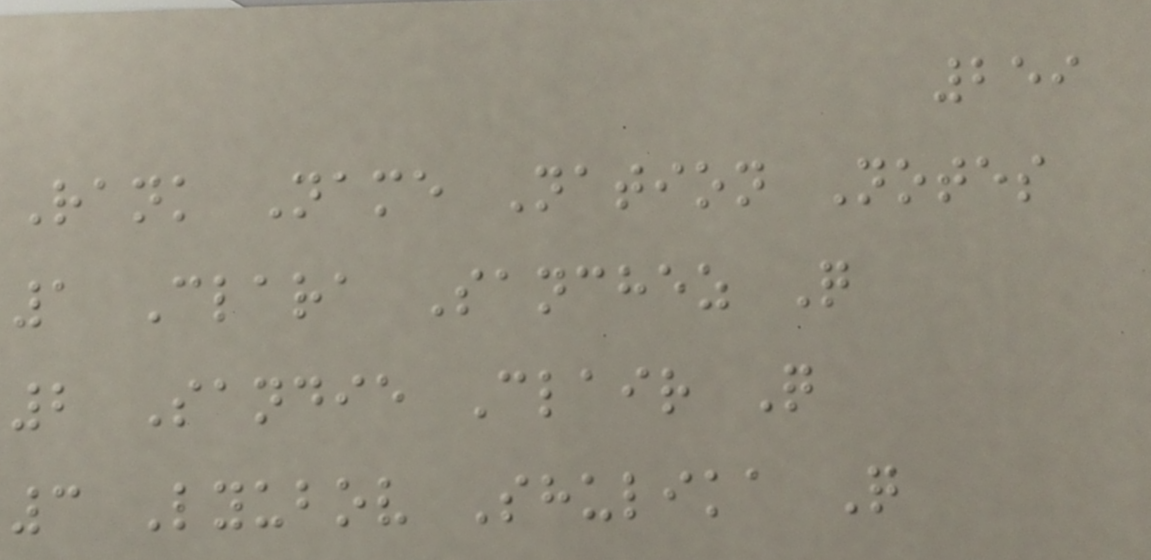259
Rank Name Nation Notes
1 Clara Sanchez Q
2 Sandie Clair Q
3 Lyubov Shulika Q
